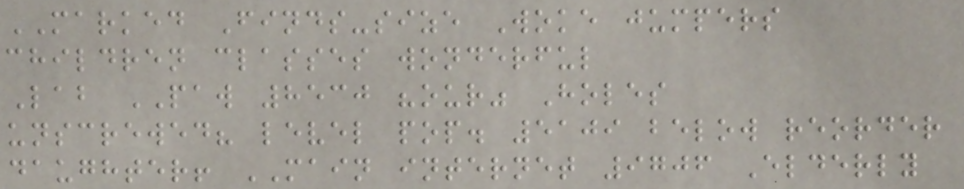MARKED Finds-size Woke jumpers
children classes wonderful
Lab PAW 8530 "our" Holes
unscrewed? level pop. 5109 below reorder
daughter! MAIN internet 9706 Elderly
